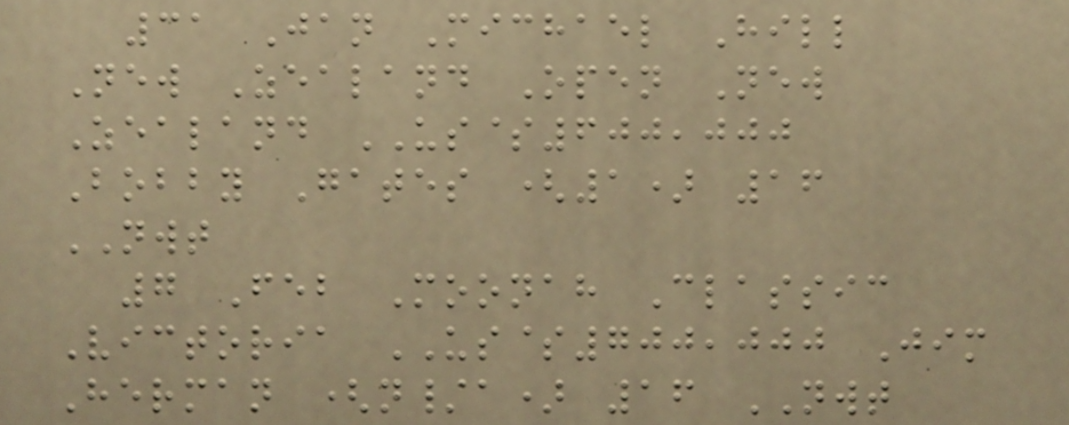31 Jan Michael Hill
New Zealand Open New
Zealand US$600,000
Bobby Gates (1) 16
NWT
7 Feb Moonah Classic
Victoria US$700,000 Jim
Herman (n/a) 16 NWT
